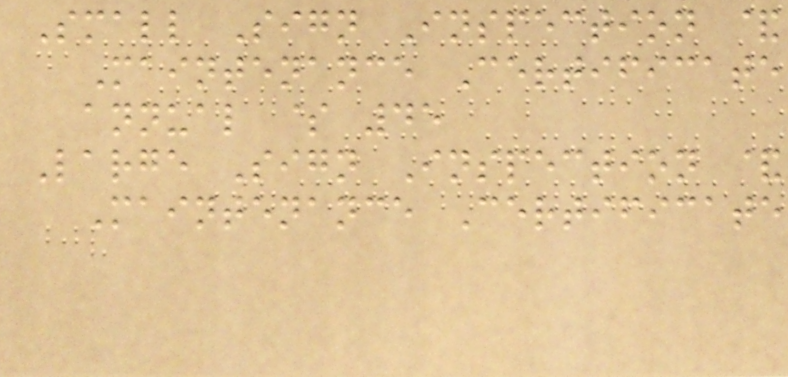Small Sign Inspection &
Maintenance Certificate
annual $ 45
Large Sign Inspection &
Maintenance Certificate
